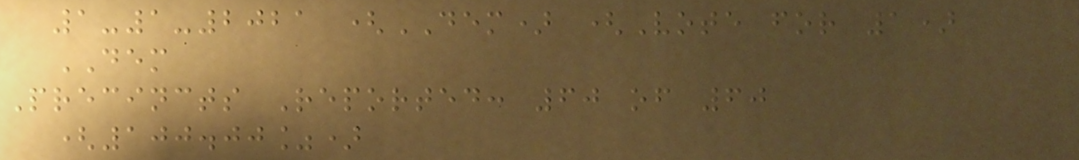1-1-2021 (DEM) (Vote for 1)
DEM
Precincts Reported: 60 of 60
(100.00%)
